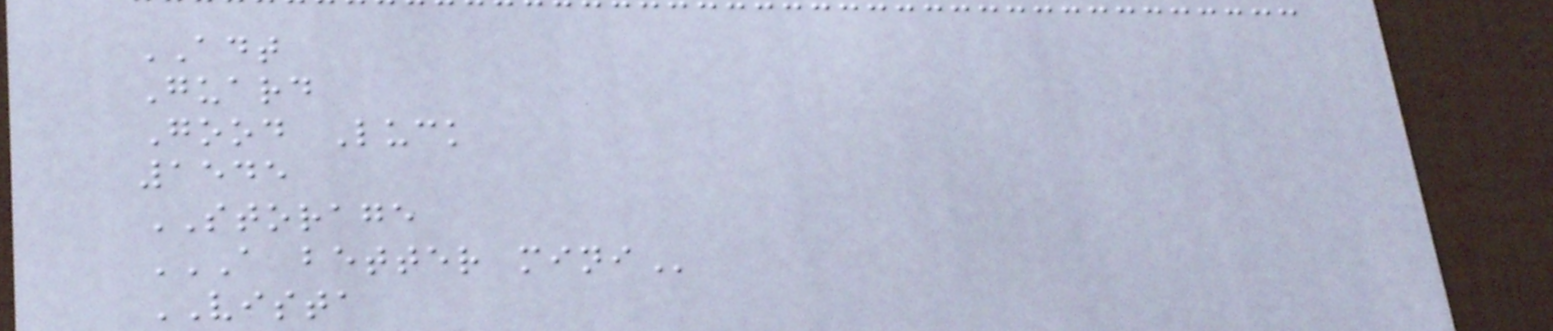ADT
Guard
Good Luck
1545
STORAGE
A BETTER MINI
VISTA
